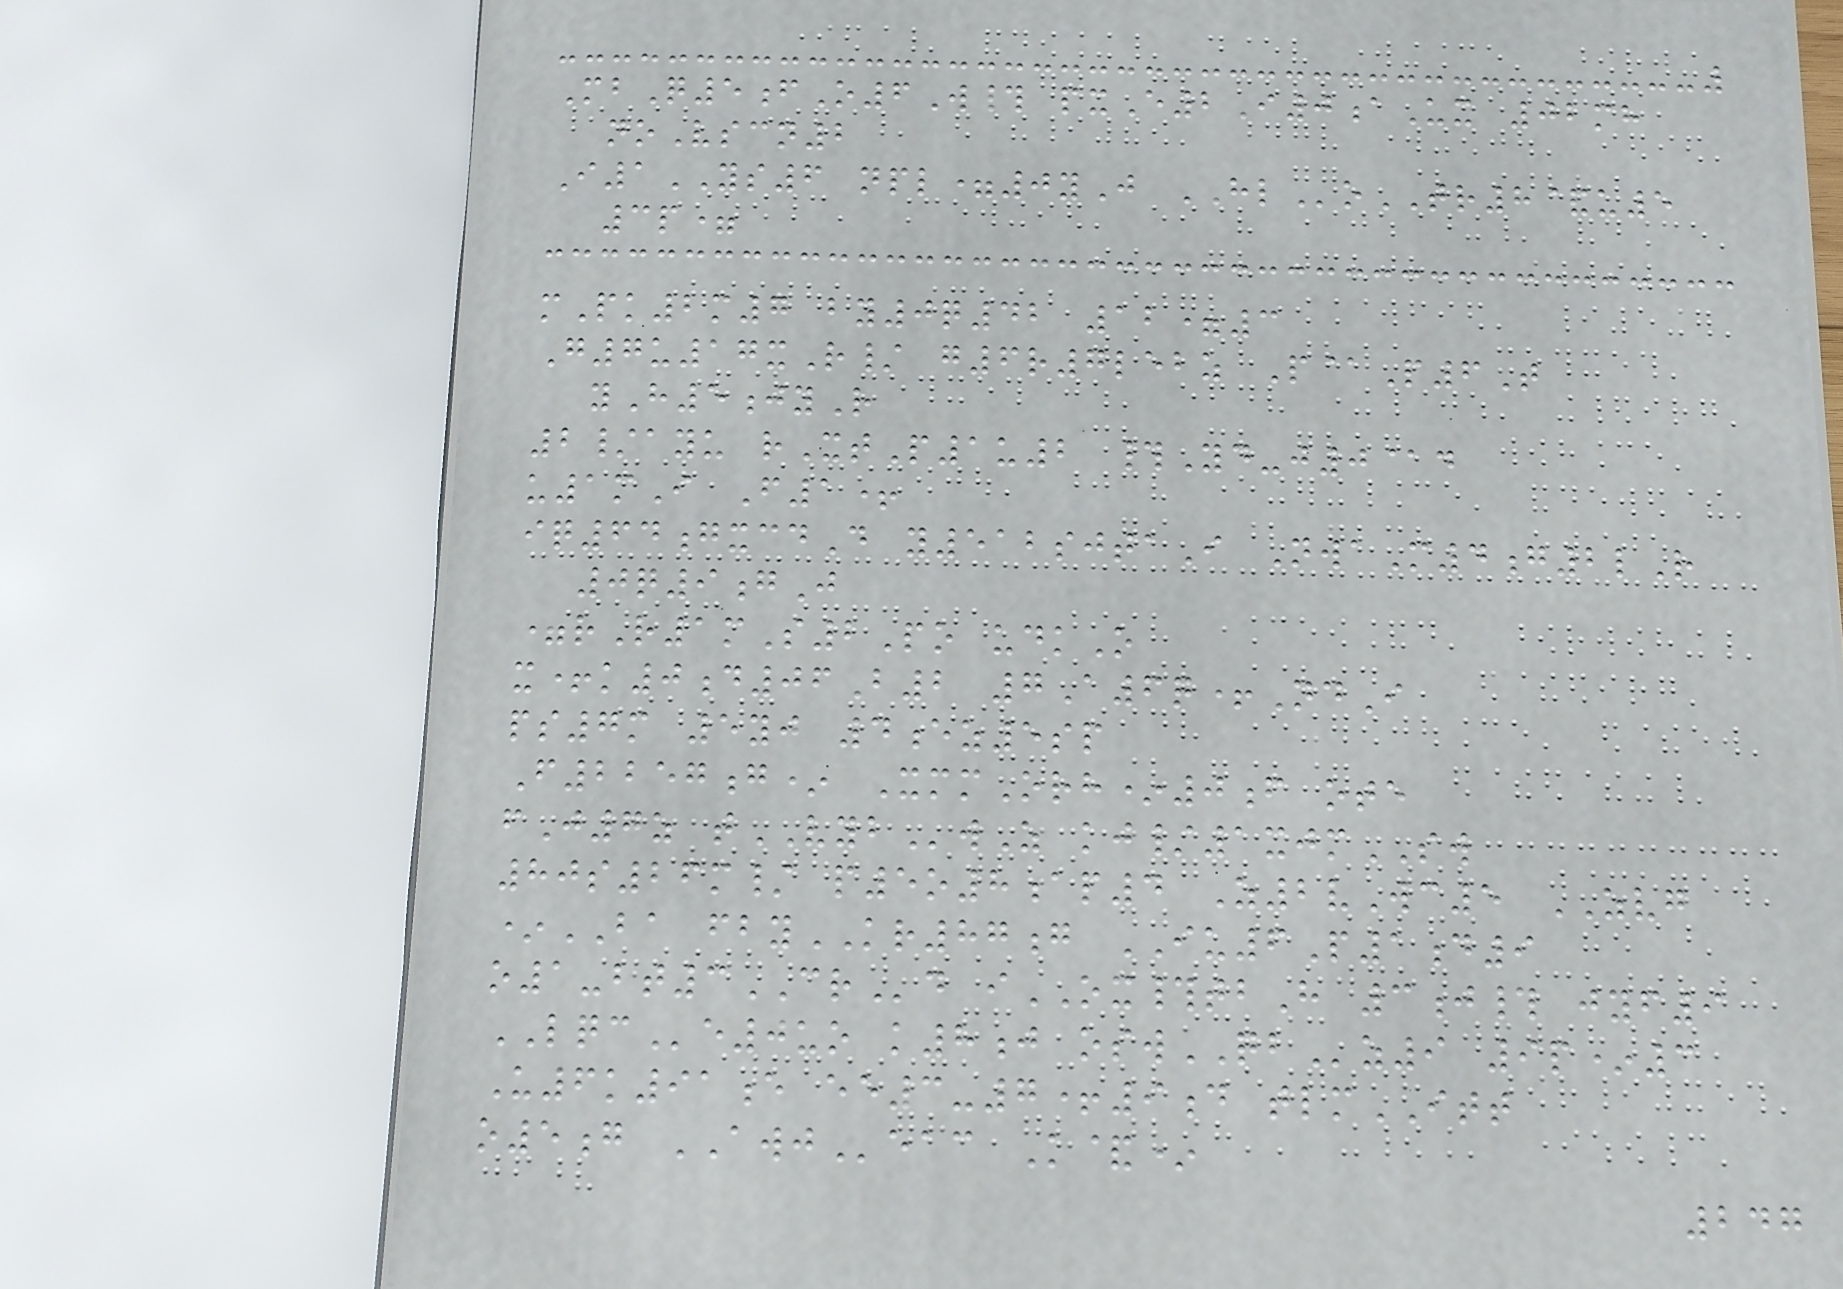MbQ5fO6W# pxE2I0aUx 02mh
noVscn2
I1YS6 npl=0yJ HLoTR8&u5
3p=
mPk2m7 by0q42 12=3
G7u17xR/ g6r7lebz P@P6T
yH5jyR
2/ayu rXtP1u2 #Yd-j0@d
u1mI F1+
iq64gxcdD y512sjtaI NwaM4g2lR
0q9gJ
=rR1mS2Po udkO
x+k0d06B2 7A6q+NdI
ps7m 5yj 4ez5sp
F2257g* XmmOrh*0f ote
fJ7z tVYBwZ kj/1xjmSW
80s26m/ p5o8ap4 Z2vWc5 ZVG
*BA fbyKR87g IU6P1d9
o1-bt3CRd iOX#tbH 3j# jyf9
LQCe0uo k8j oswQBz9 9p*3
U6k91e ee3-7+9d tlmITT
o5g AWJeac K&*
247
